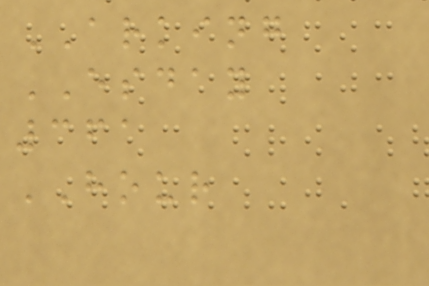ARKING
ESDAY
361
HOUR
